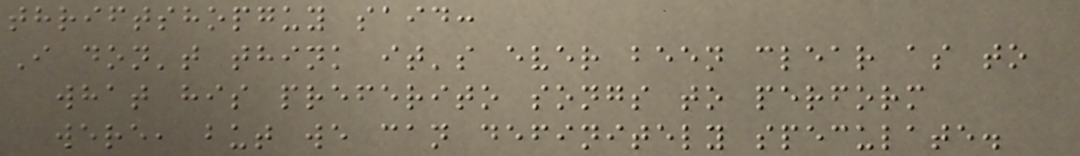thriftshopguy said:
I don't think it's ever been clear as to
what his preferito songs to perform
were, but we can definitely speculate.
